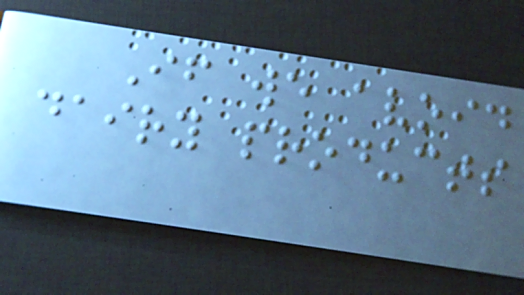If we avoid
dairy products
